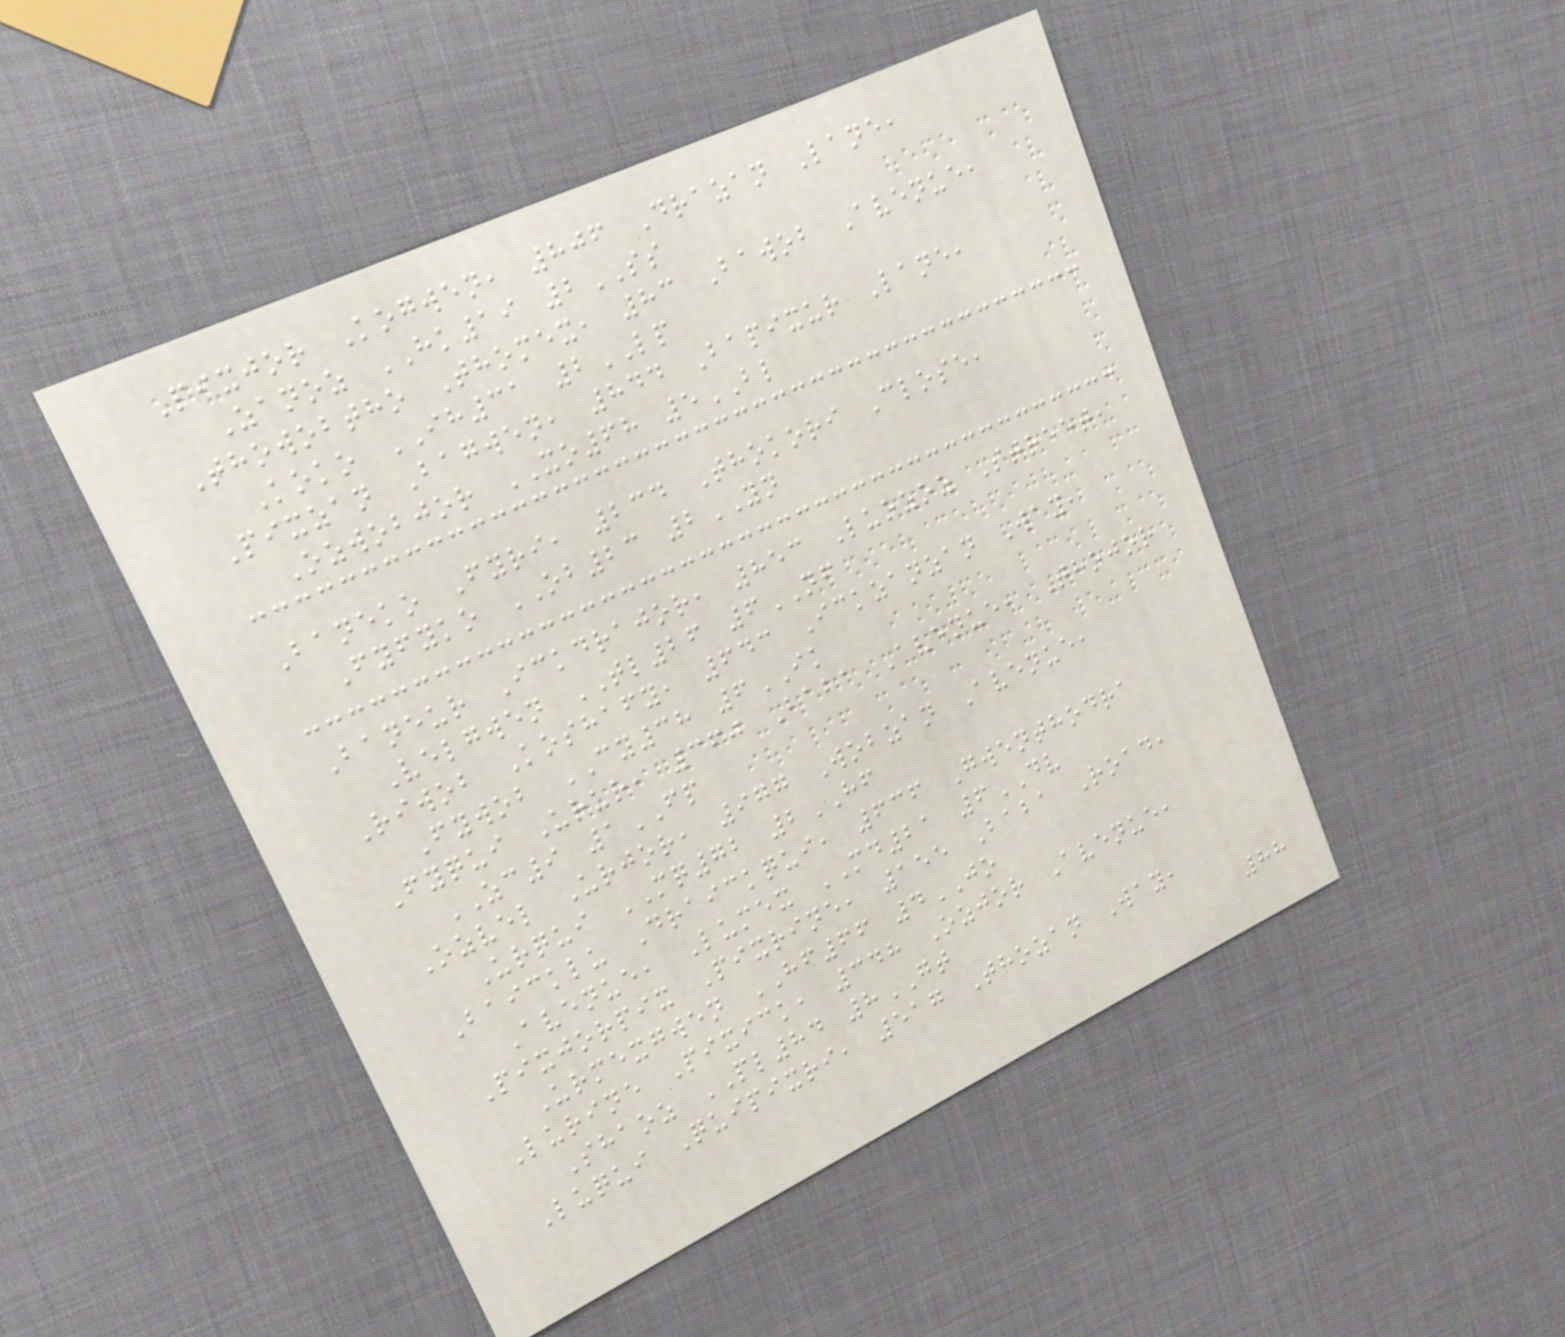Pixjor Kogwen, 806 Drazan Lane,
Zanoz HK19 2SS
Thowobtho Thomex, 83 Bawob Avenue,
Koko IH31 2LP
Pixzan Bagwen, 844 Bapixur Lane,
Ozwobjor XO68 5BL
Baneko Fyri, 234 Thokori Close,
Fyfyko OB23 2YN
Baneur Ickdrajor, 853 Luozoz Street,
Velgwen TL26 6NF
Riwob Koshafy, 643 Ickzanzan Way,
Fywob CY38 6IK
Fyqui Urur, 360 Baba Avenue, Thojor
ZC9 1FP
Ozvel Urjor, 977 Wobzan Avenue,
Urqui MQ72 2HF
Baicklu Draickqui, 636 Gwenthodra
Avenue, Lumex MD21 6DV
Pixjorpix Pixrine, 155 Baba Road,
Urmexgwen HF66 4JO
Lurine Pixick, 348 Ozjor Avenue,
Shaoz PL84 8GT
Luqui Quipixri, 517 Thozan Way,
88
